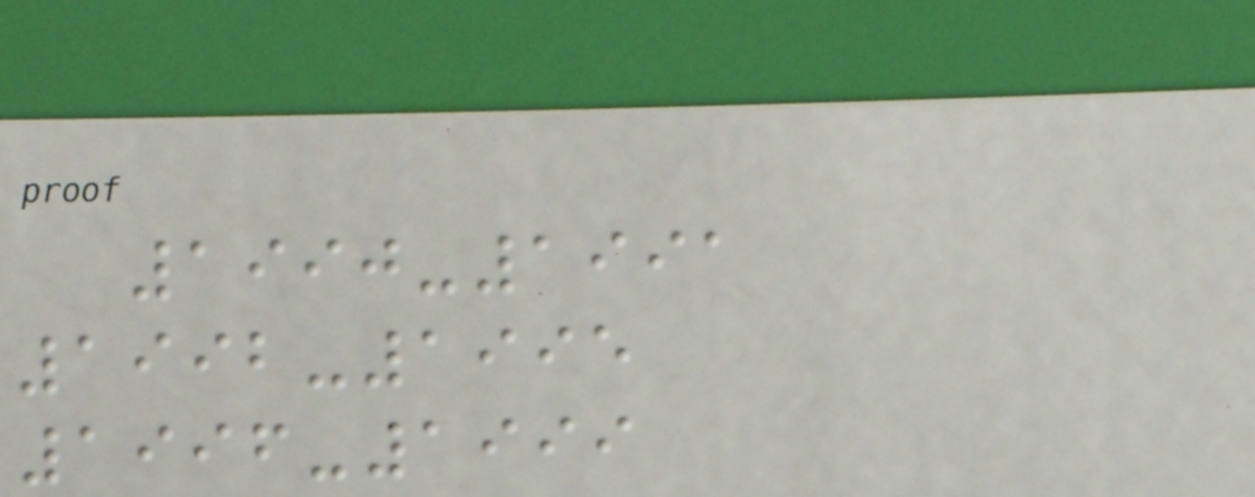1990-1991
1992-1995
1996-1999
